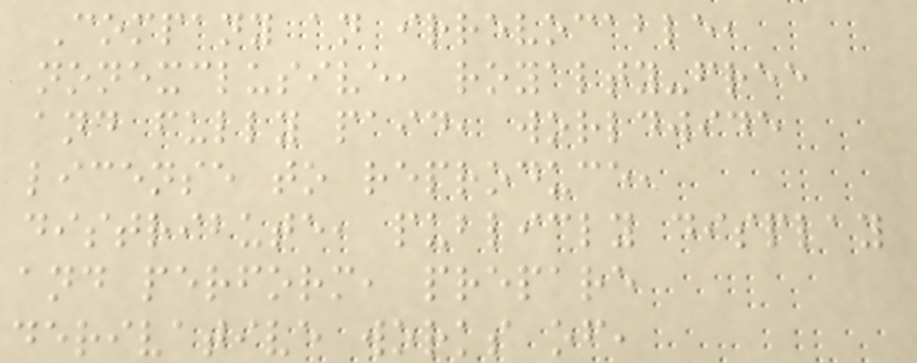Company an irrevocable,
nonexclusive, royalty-free
and fully paid, worldwide
license to reproduce,
distribute, publicly display
and perform, prepare
derivative works of,
